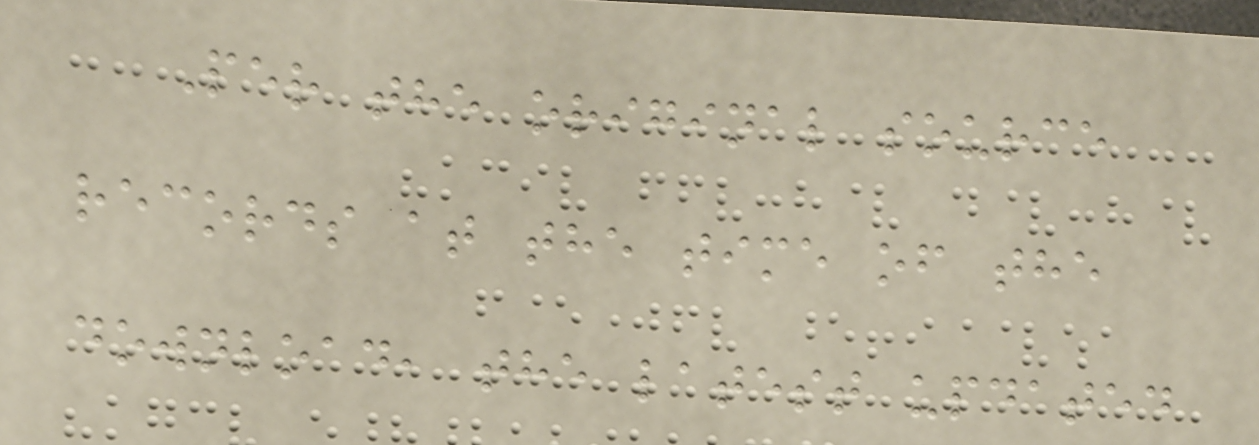Per the original source
records at the time of the
download, the latest updated
